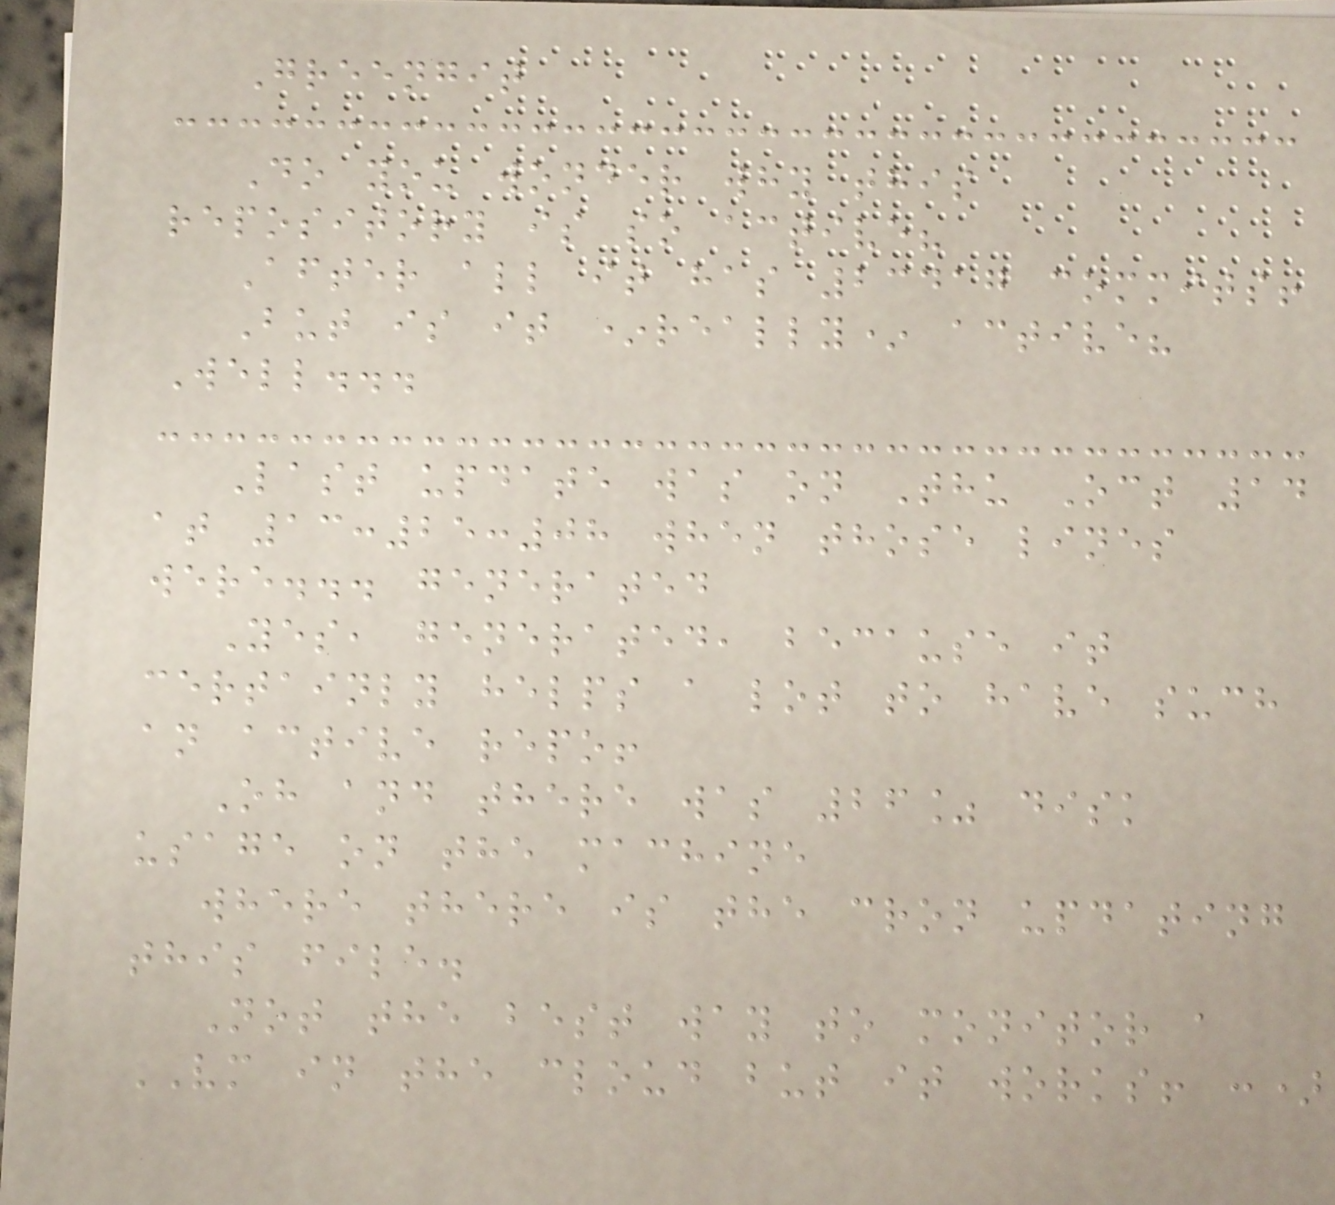Greengit
Do you wonder why this
repository is so active?
After all it has 23417 commits!
But is it *really* active?
Well...
Last update was on Thu Oct 14
at 13:25:08 when those lines
were... generated
Yes, generated, because it
certainly helps a lot to have such
an active repo!
Oh and there was 26% disk
usage on the machine
where there is the cron updating
this file.
Not the best way to monitor a
VM in the cloud but it works! :)
